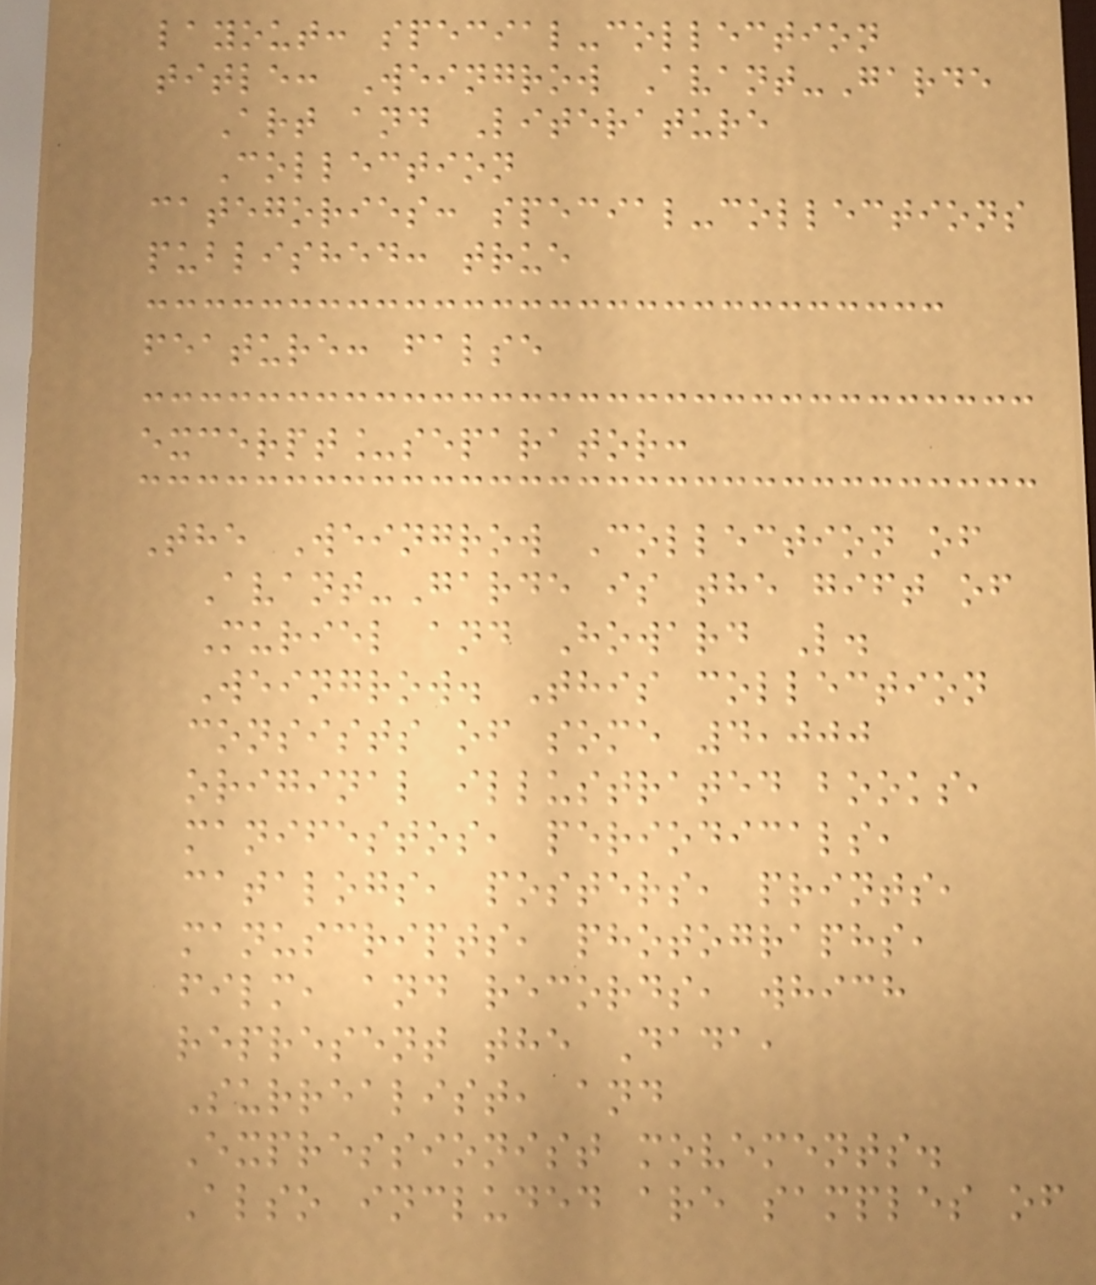layout: special-collection
title: Weingrow Avant-Garde
Art and Literature
Collection
categories: special-collections
published: true
feature: false
excerpt_separator:
The Weingrow Collection of
Avant-Garde is the gift of
Muriel and Howard L.
Weingrow. This collection
consists of some 4,000
original illustrated books,
manifestos, periodicals,
catalogs, posters, prints,
manuscripts, photographs,
film, and records, which
represent the Dada,
Surrealist, and
Expressionist movements.
Also included are samples of
